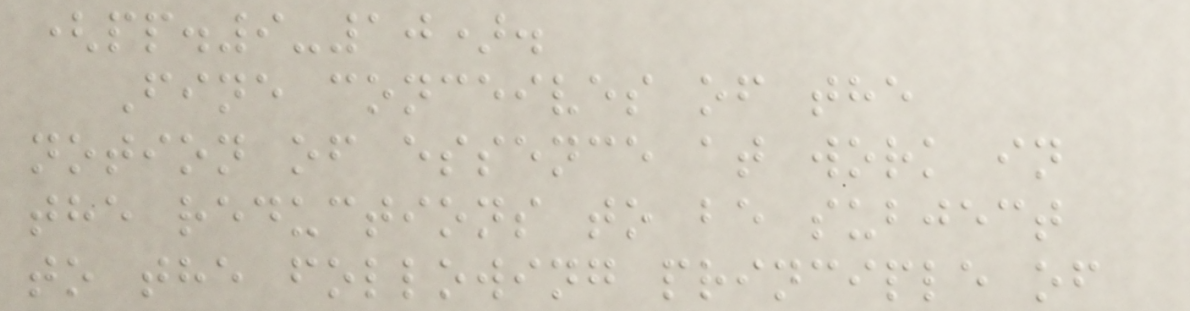(pp.9-10).
Fine conceives of the
notion of essence at work in
the reductions to be subject
to the following principle of
